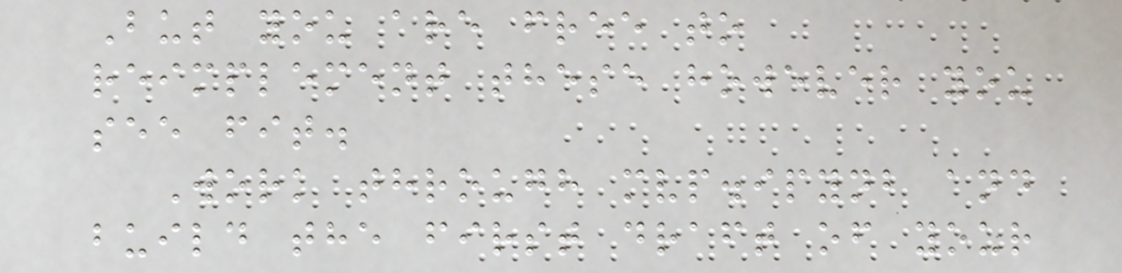But you are free to
reimplement these however you
see fit.
Work through mvp.ipynb and
build the first draft of your
